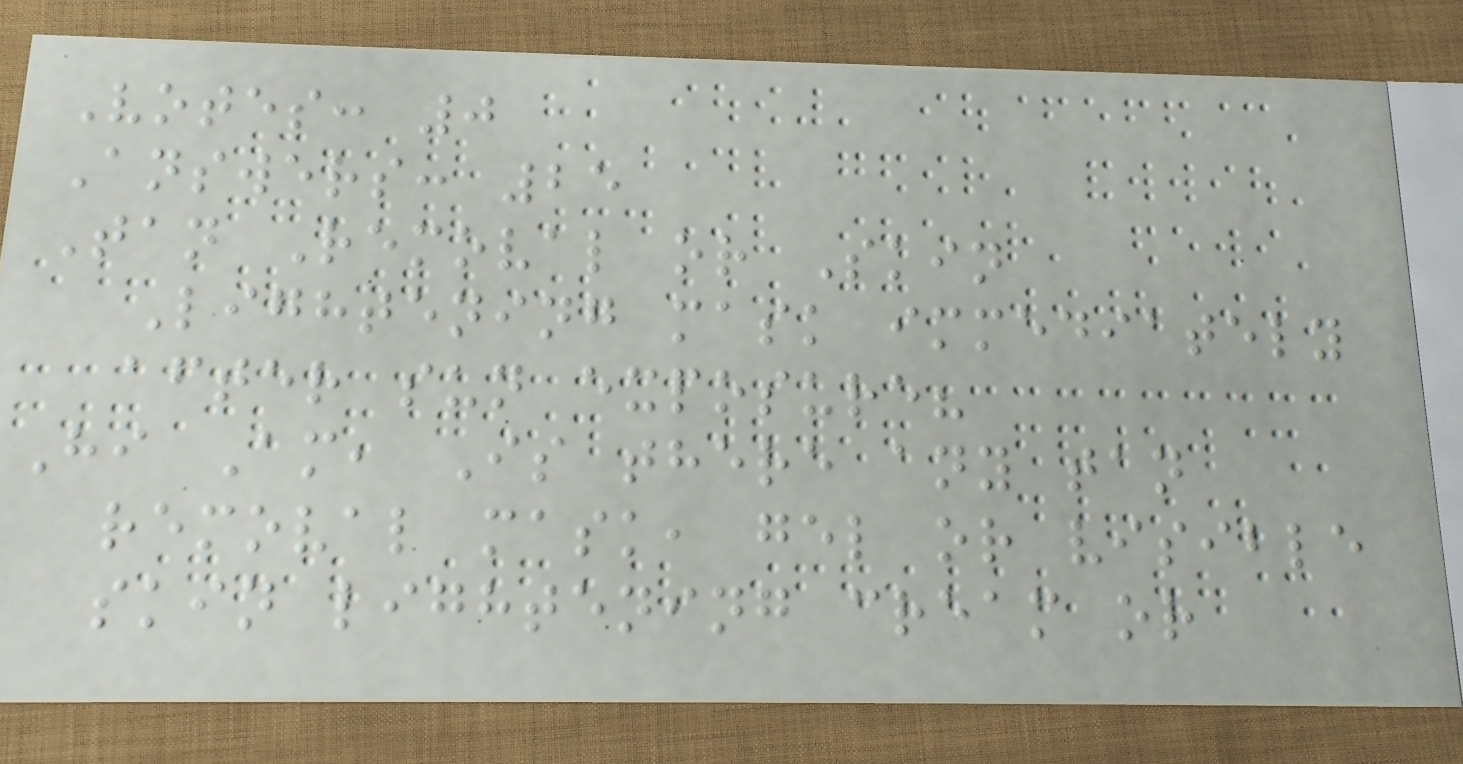Votes: 0
Answers: 25
Tan Removal or Skin
Lightening mask immediately
after sun exposure?
Hi Am, Is there any tan
removal mask, gel or visible
skin lightening cream or
